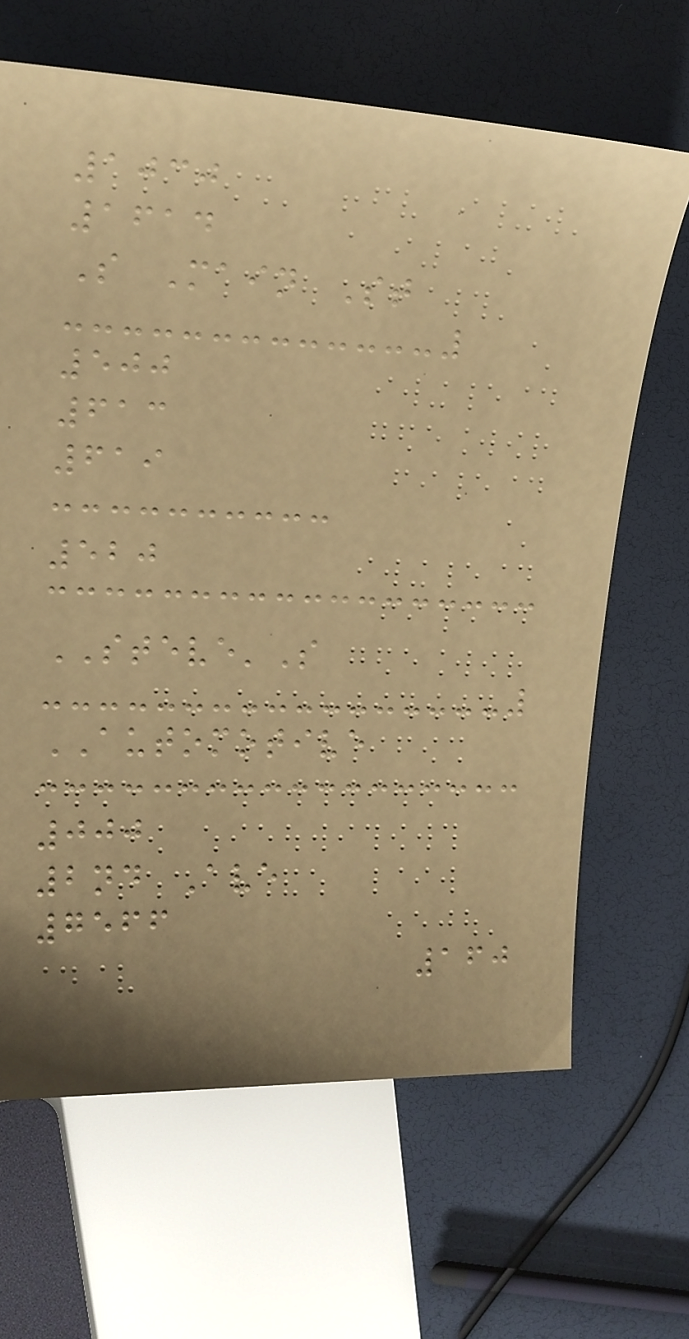1030
1614
S Main St
500
613
619
520
STEVE'S
AUTOMOTIVE
000
2nd Ave
7566
160
